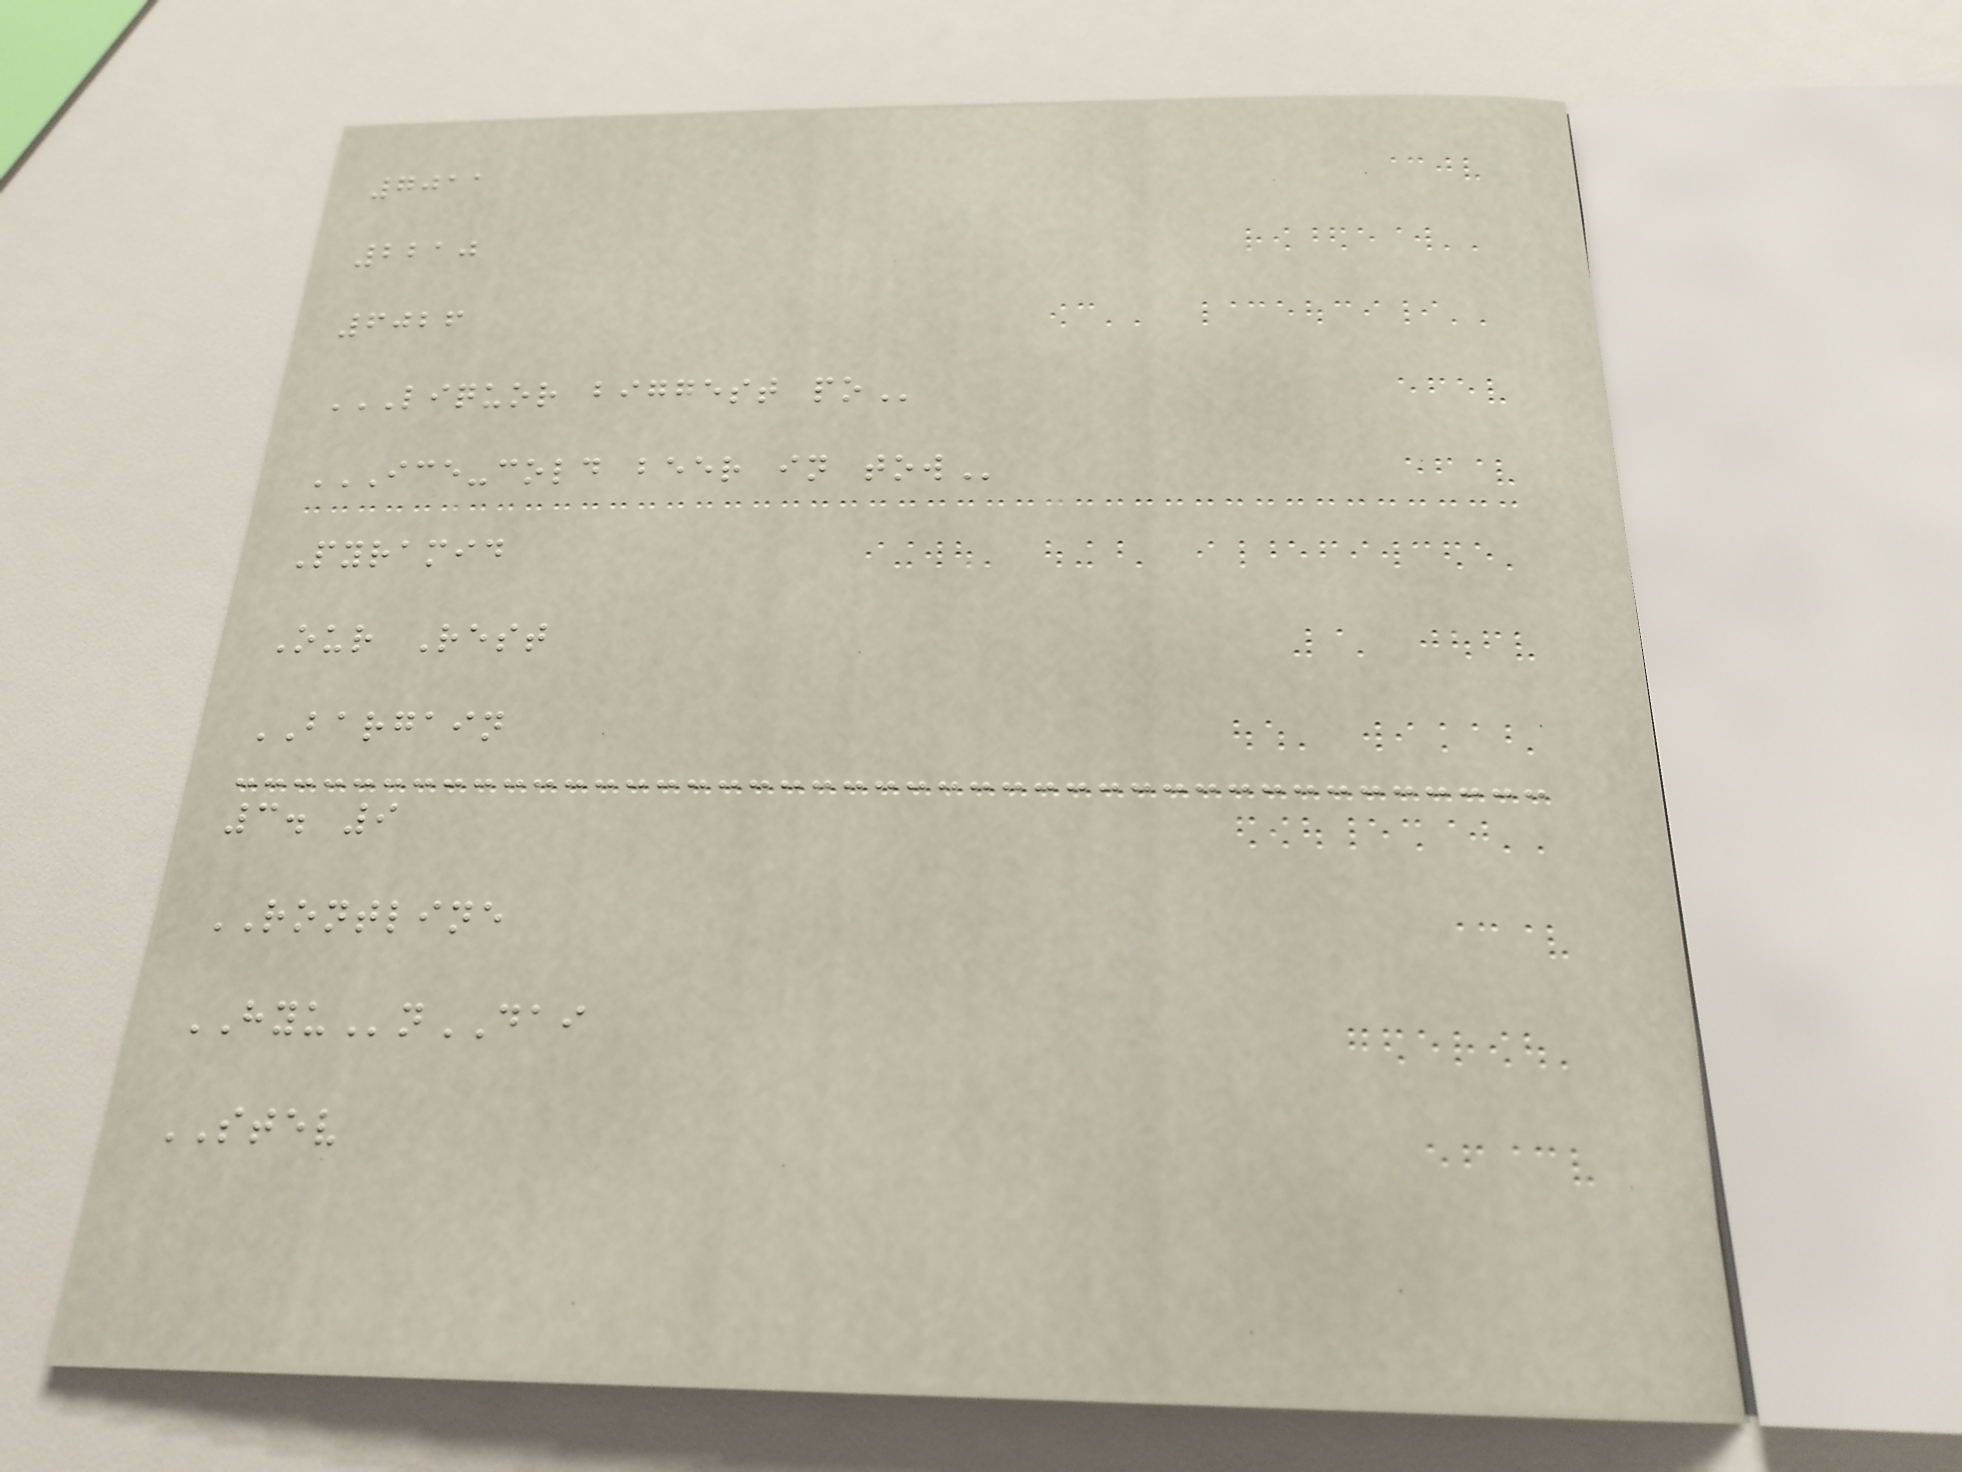7011
2210
6026
LIQUOR BIGGEST PO
ICE-COLD BEER IN TOW
Pyramid
Our Rest
BARGAIN
3. 9
RONTLINE
HYUnDAI
STEV
